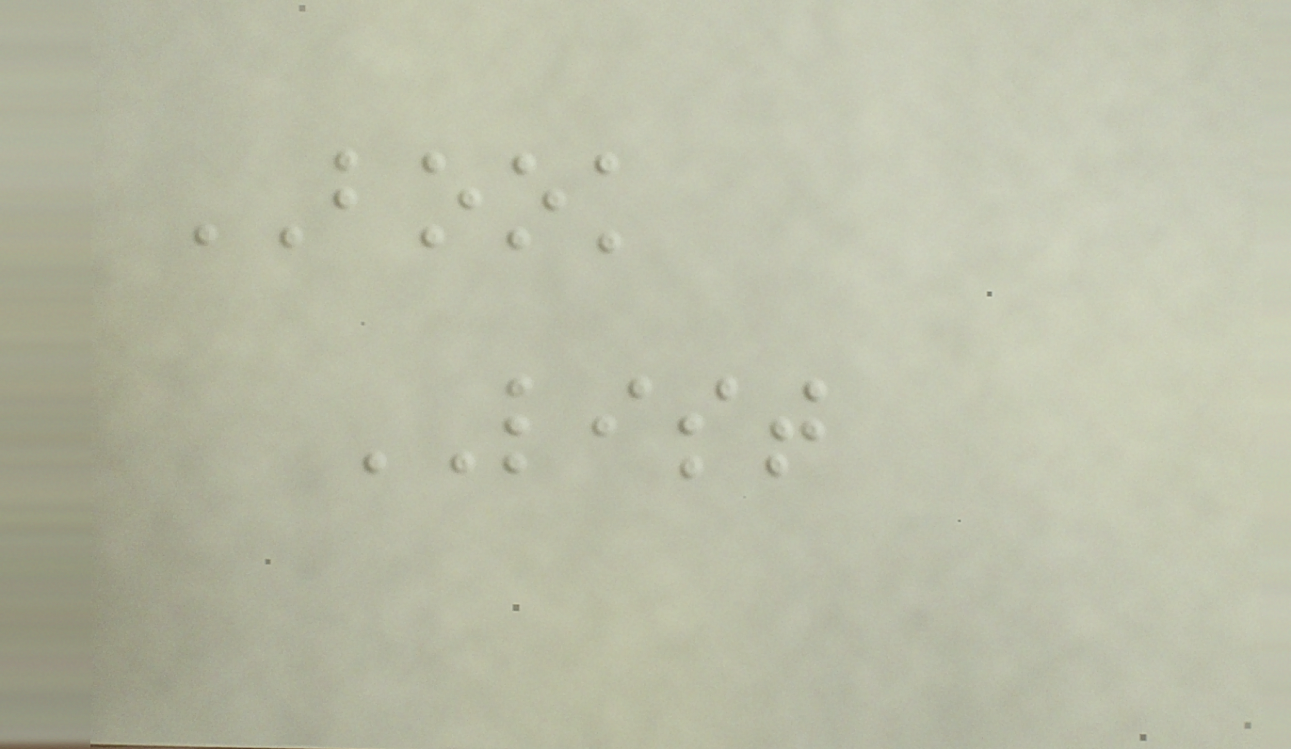BOOK
LIST
